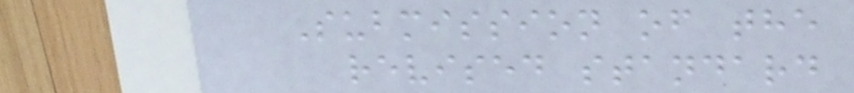Submission of the
revised standard
